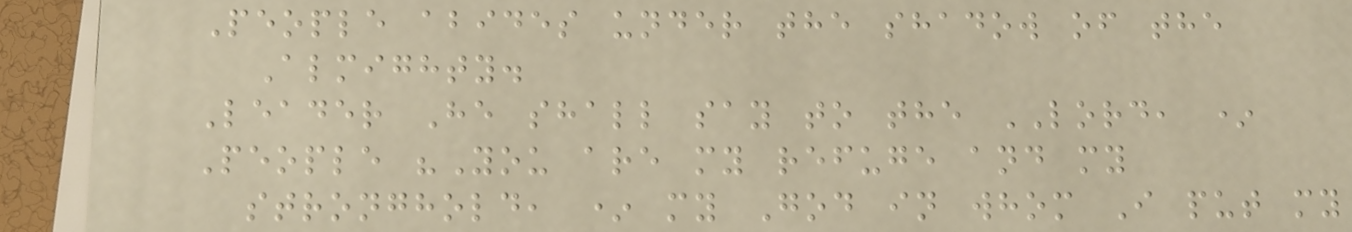People abides under the shadow of the
Almighty.
Leader He shall say to the LORD, *
People "You are my refuge and my
stronghold, * my God in whom I put my
